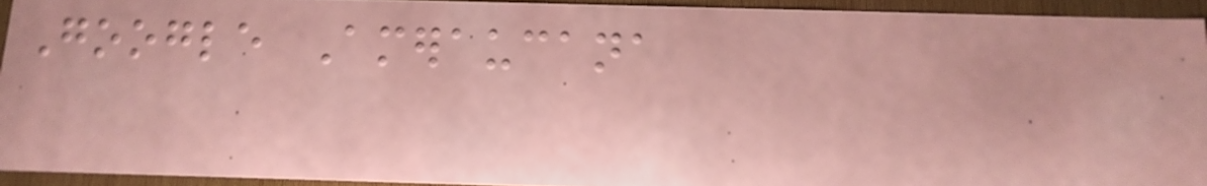Google Ameraucana
